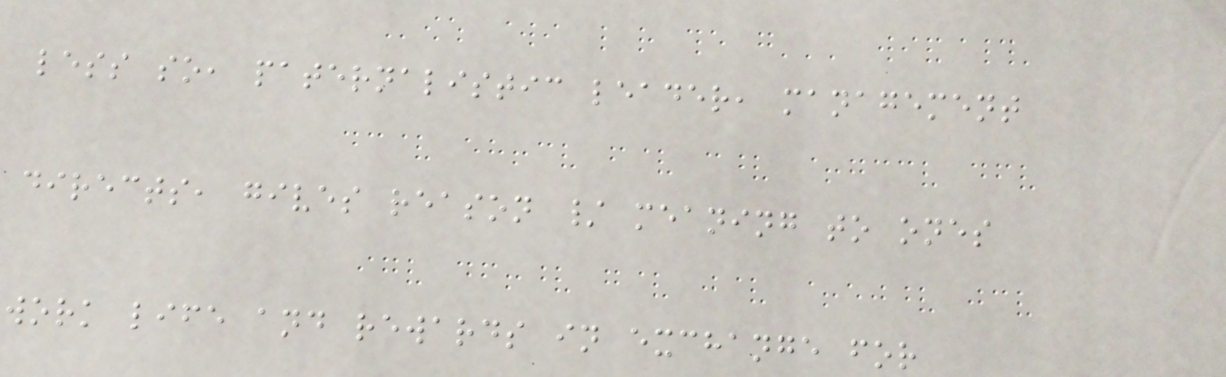less so, paternalistic leader, management
directs, gives reason / meaning to ones
work life and rewards in exchange for
